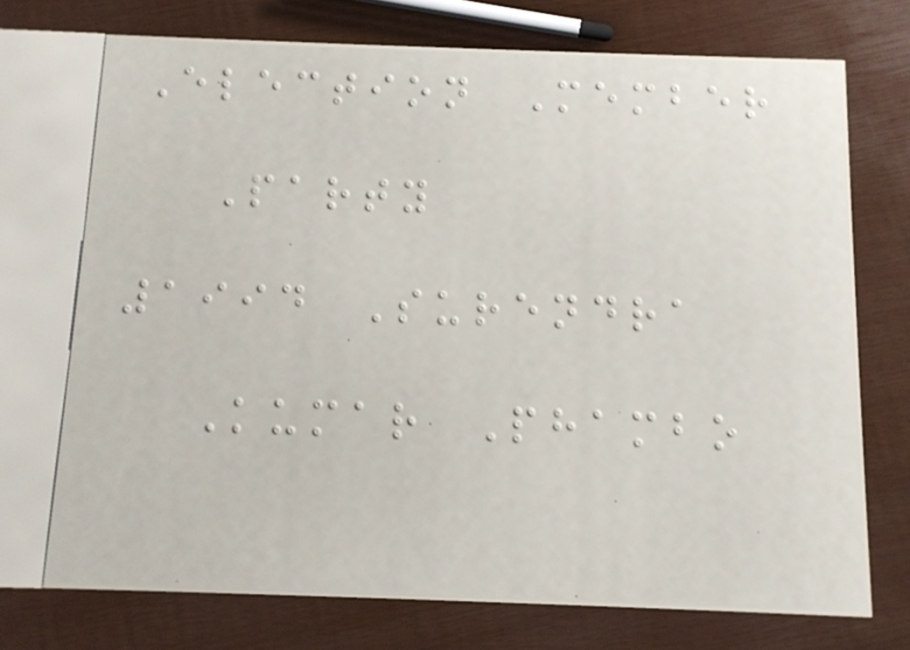Election Member
Party
1994 Surendra
Kumar Phambo
